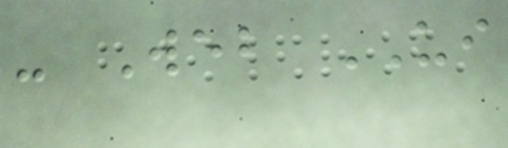- Web UI
